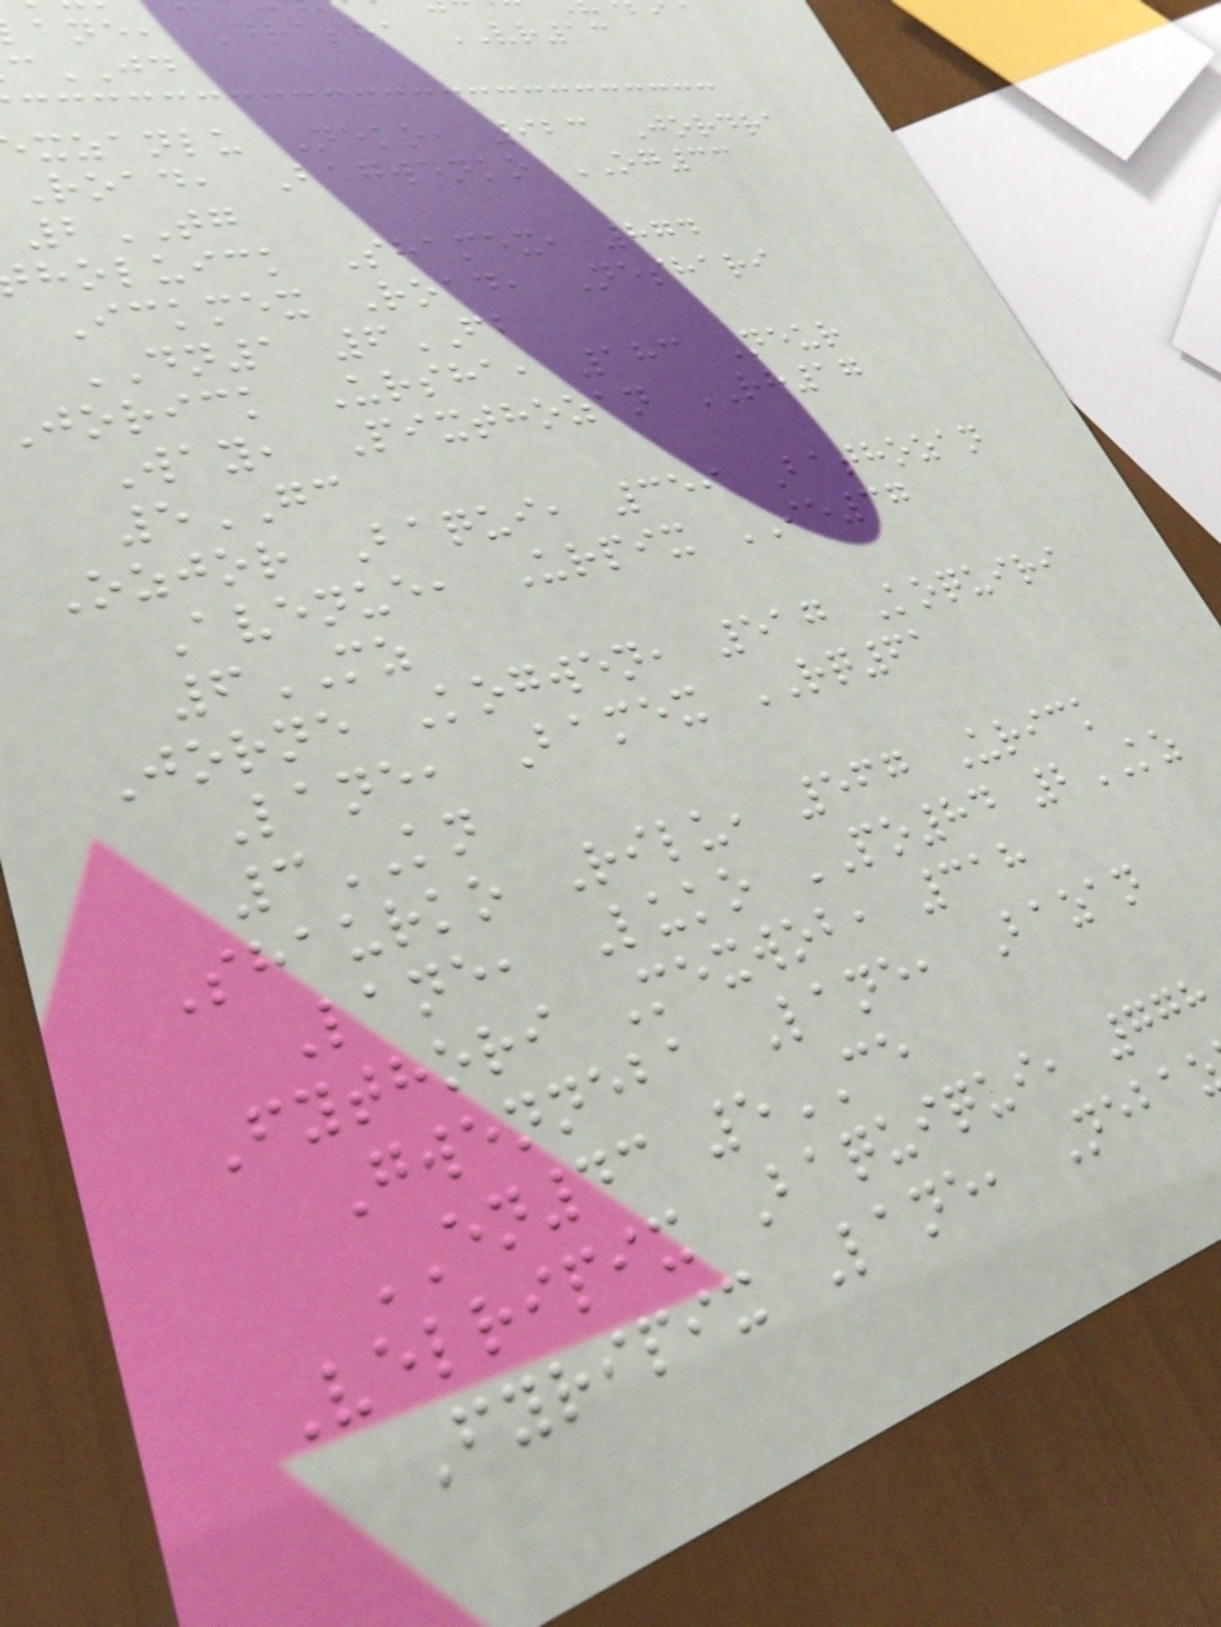ane, Drasha VR13
JD
xzanlu Neko, 923 Jordra
Road, Bagwenko OG33
2TG
holuick Shamex, 874
Ickmex Road, Neshari
DN1 6FB
jorick Ursha, 183 Neur
Way, Pixthozan RH17
5GC
Ozjor Baqui, 359 Bathozan
Avenue, Urpix IE37
6MZ
Jorne Kogwen, 517 Koquiri
Lane, Bamex RQ61
3KN
Shaurko Rilu, 567 Urick
Lane, Luko PO84 2KZ
Fythori Mexwob, 318
Gwenneba Lane, Bazan
EN43 5CE
Velripix Baquiqui, 778
Fyripix Lane, Neba
